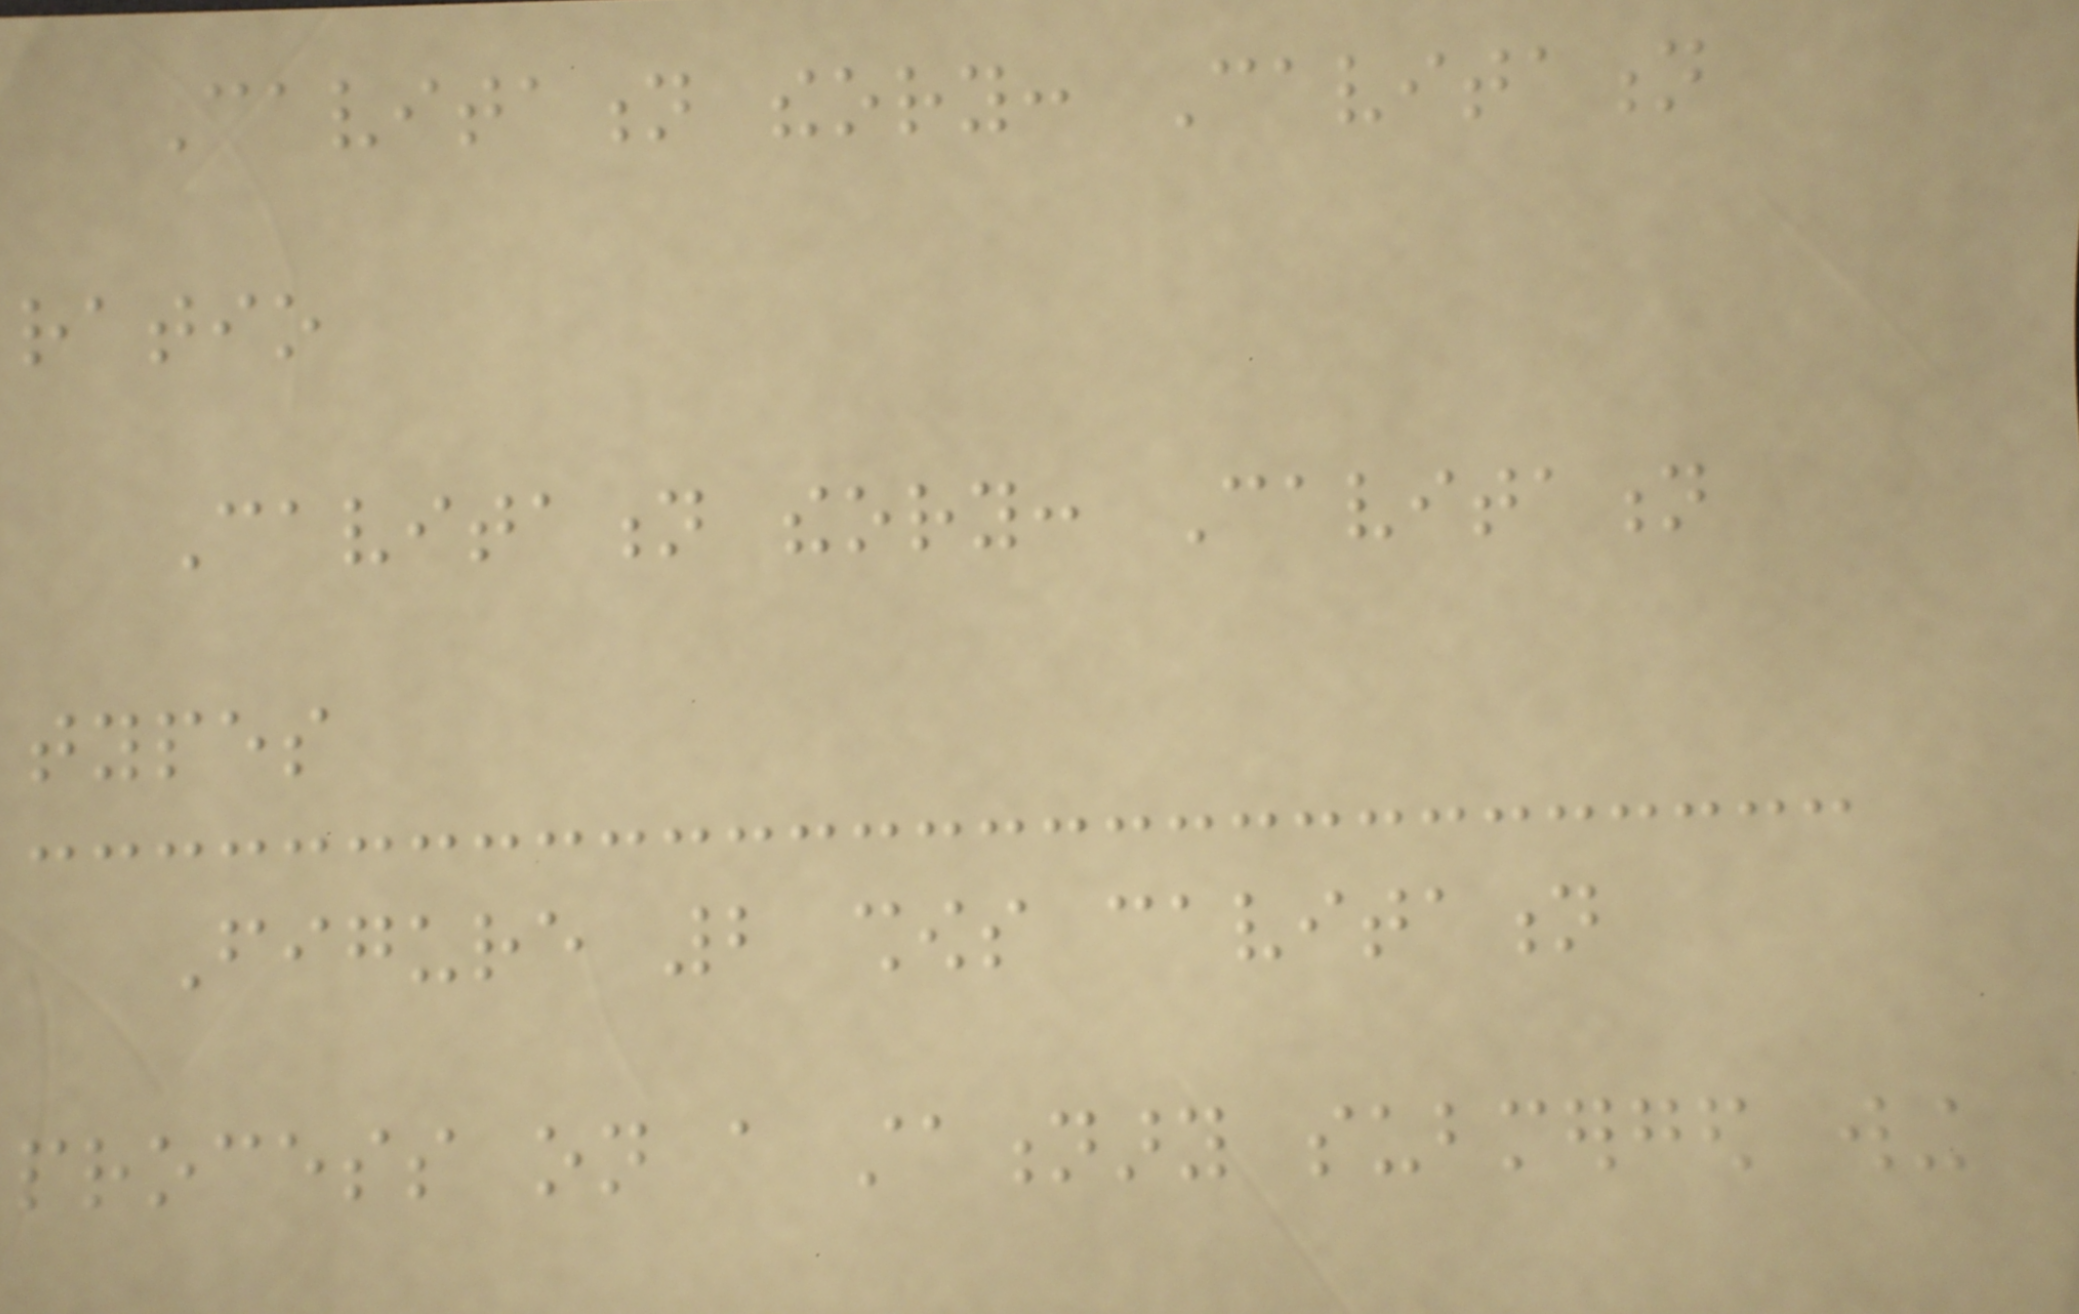Cavitation theory: Cavitation
ratio
Cavitation theory: Cavitation
types
Figure 2 shows cavitation
process on a stationary submerged wing
